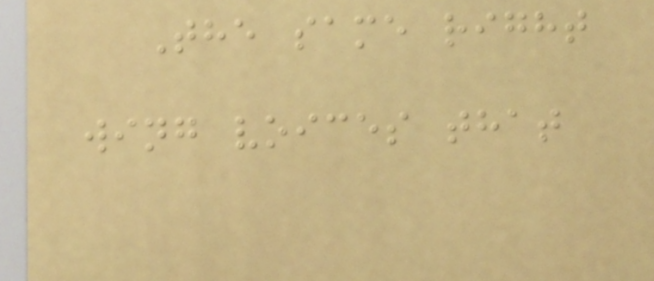The same right
wing voices that
